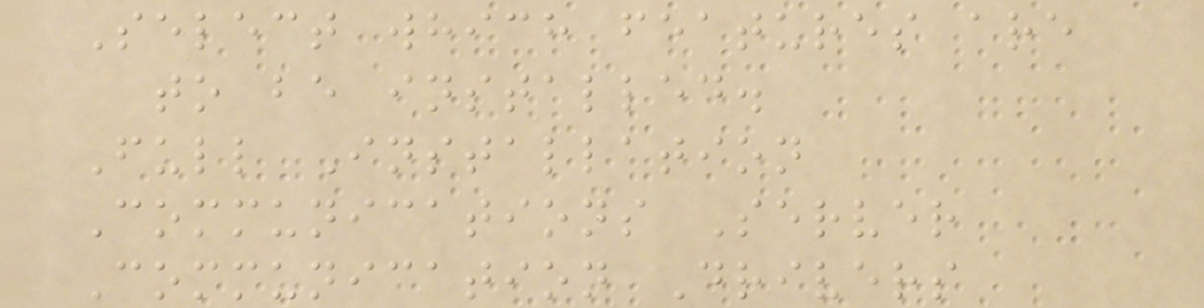Select which features are
to be installed.
Full Installation
Communications Server
Communication Drivers
